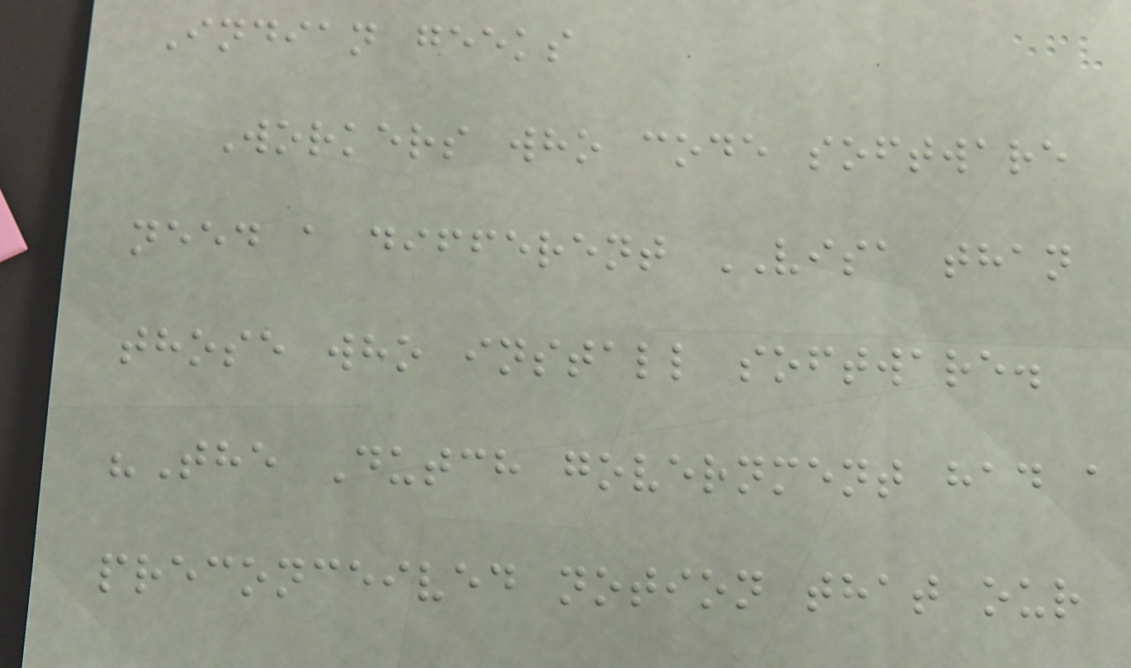Indian geeks
Workers who code software
need a different VISA than
those who install software.
"The Dutch government had a
preconceived notion that our
